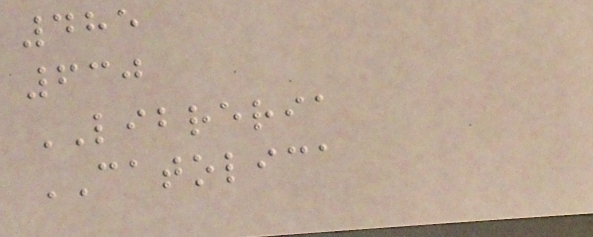485
630
LIBRERIA
CATOLICA
